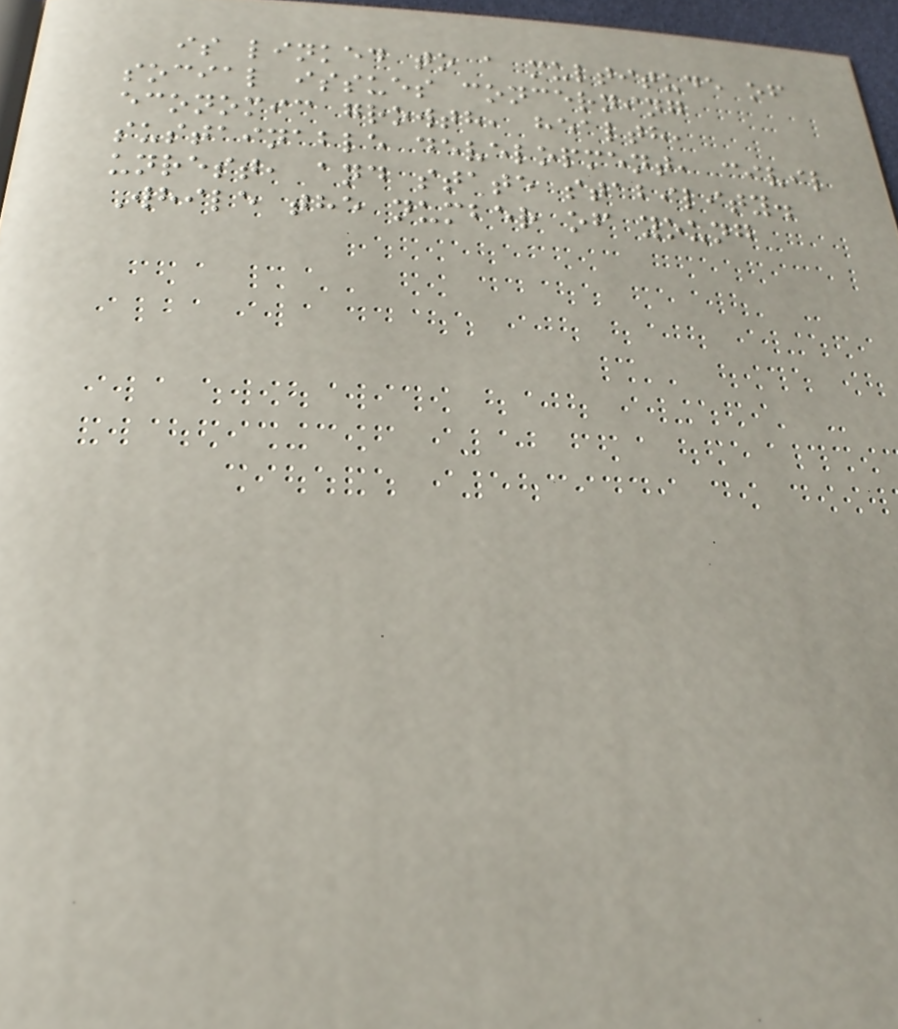is linked to a multitude of
social issues concerning
economic growth, health,
sustainable development, civil
unrest, and state stability.
While the number of young
